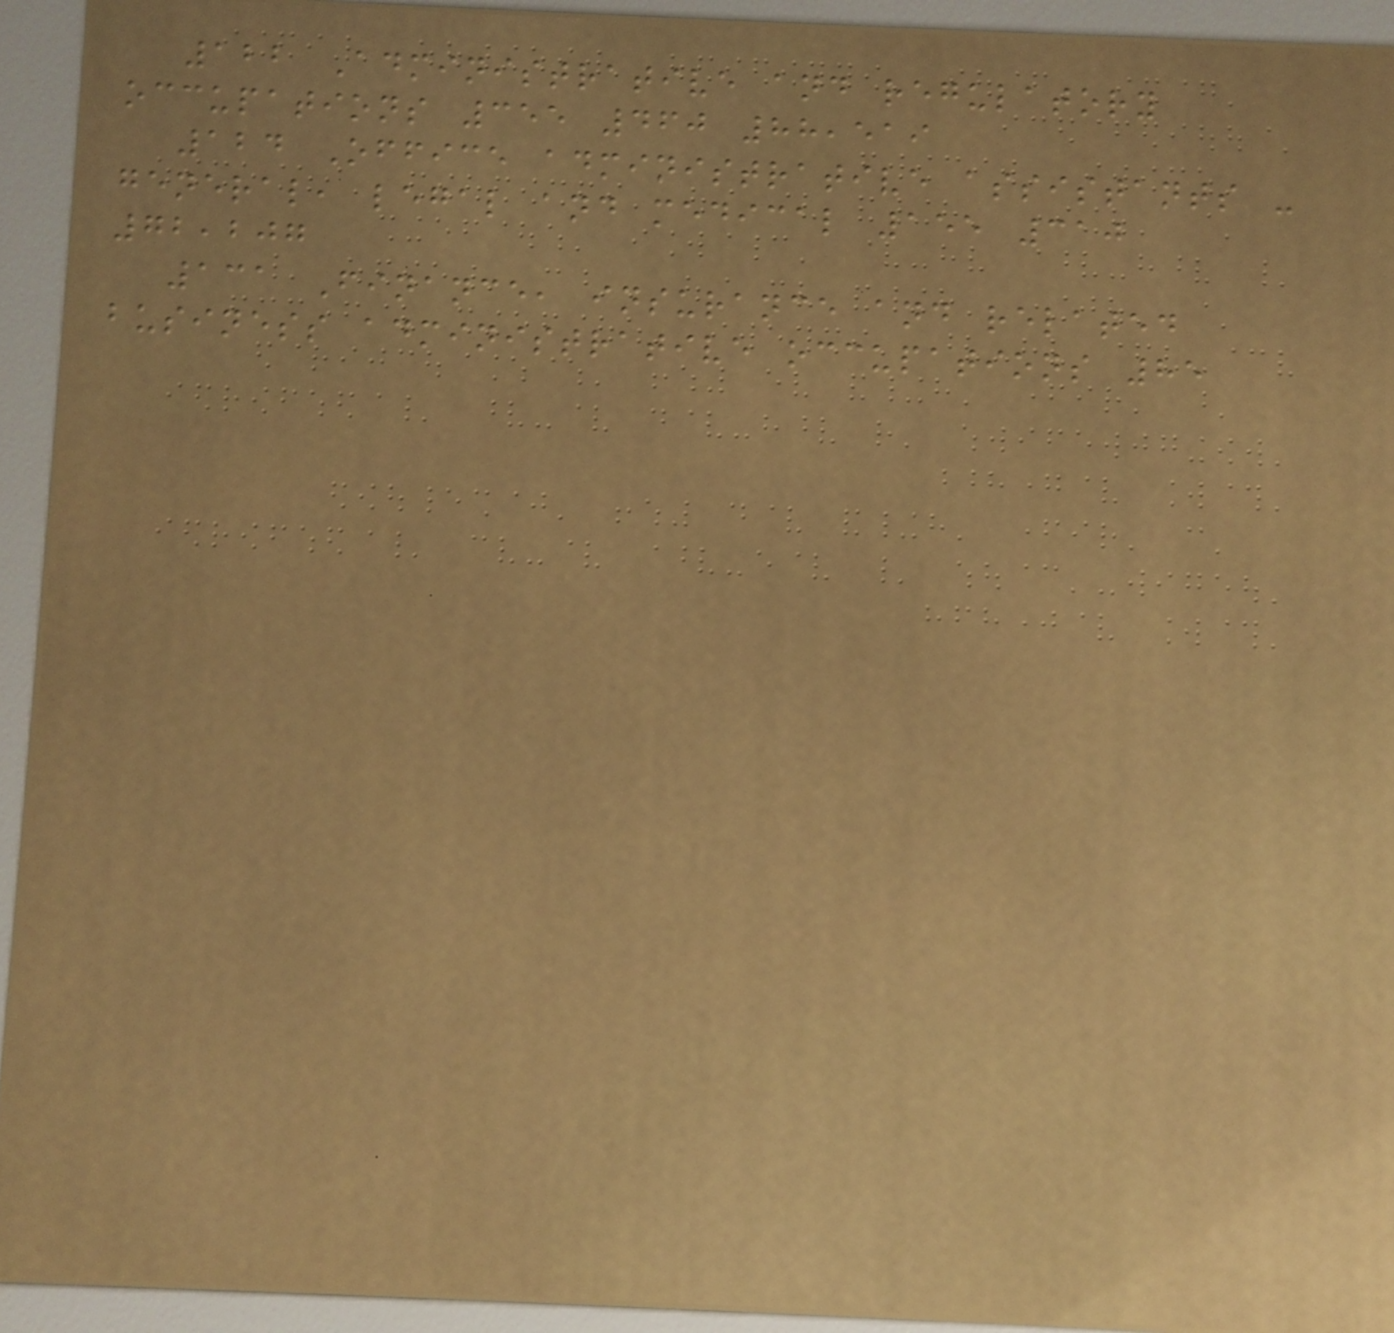122 Administrative and regulatory
occupations 355 460 88,519
124 Office administrative assistants -
general, legal and medical 155 310
72,207
131 Finance, insurance and related
business administrative occupations 85
